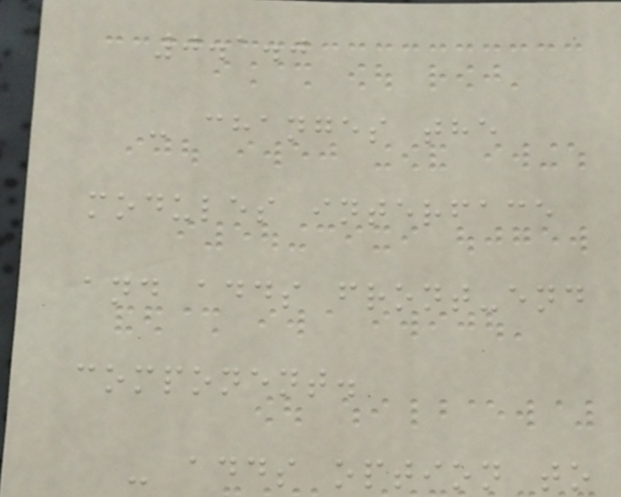0.1.0
- changes the
modules interface
and adds front-end
component.
- adds option to
